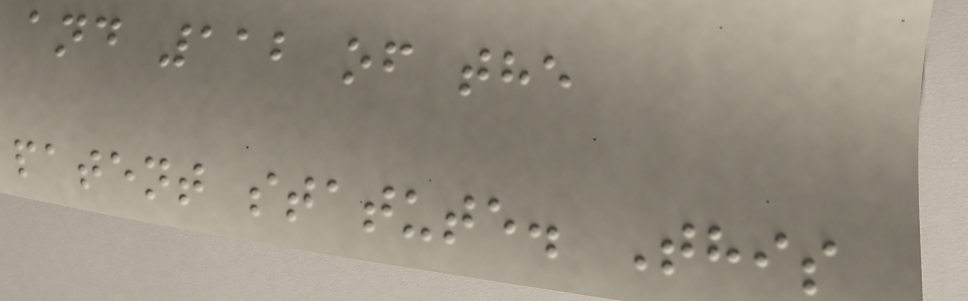and 112 of the
patent statute. This
